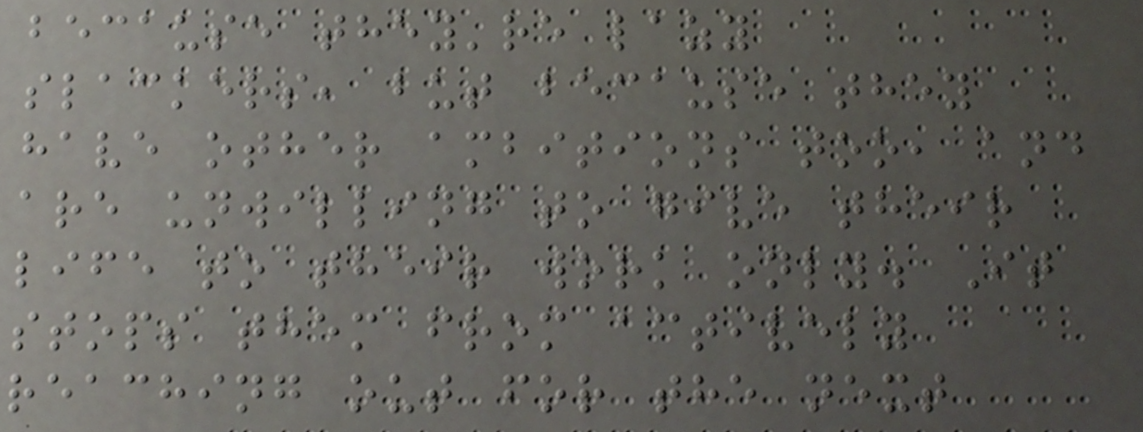because they're lazy
slackers, but because they
have other ambitions too, and
are unwilling to give their
life to their work only. It
stops them from actively
reaching out for the next
